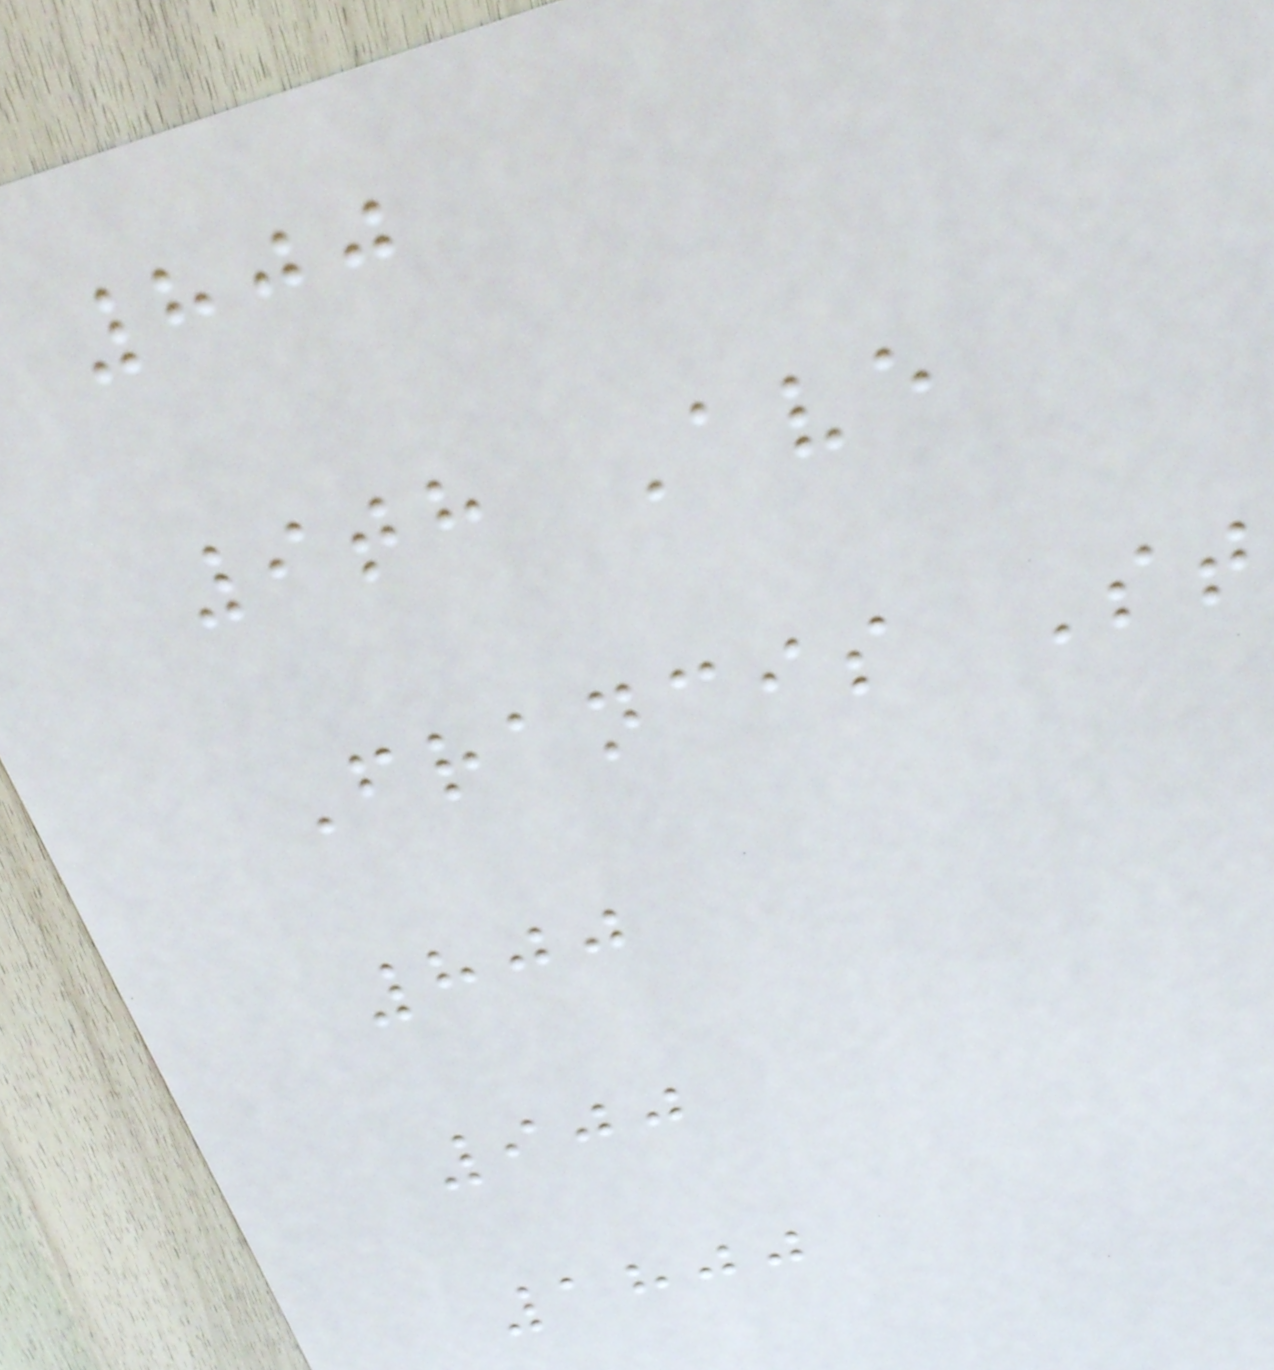800
9th Ave
Francis St
800
900
1800
